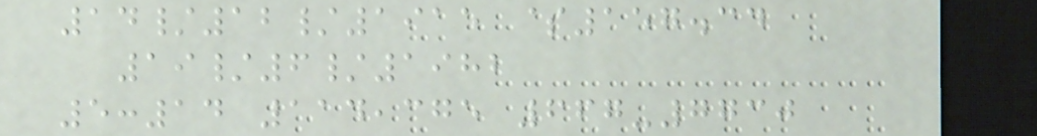14/12/1915 $157.34
19/6/1982
5:14 114,375 667-7730
